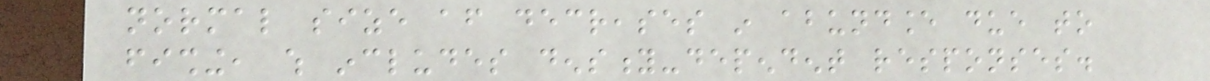normal size after decreases in abundance due to
fishing, which includes density-dependent responses.
